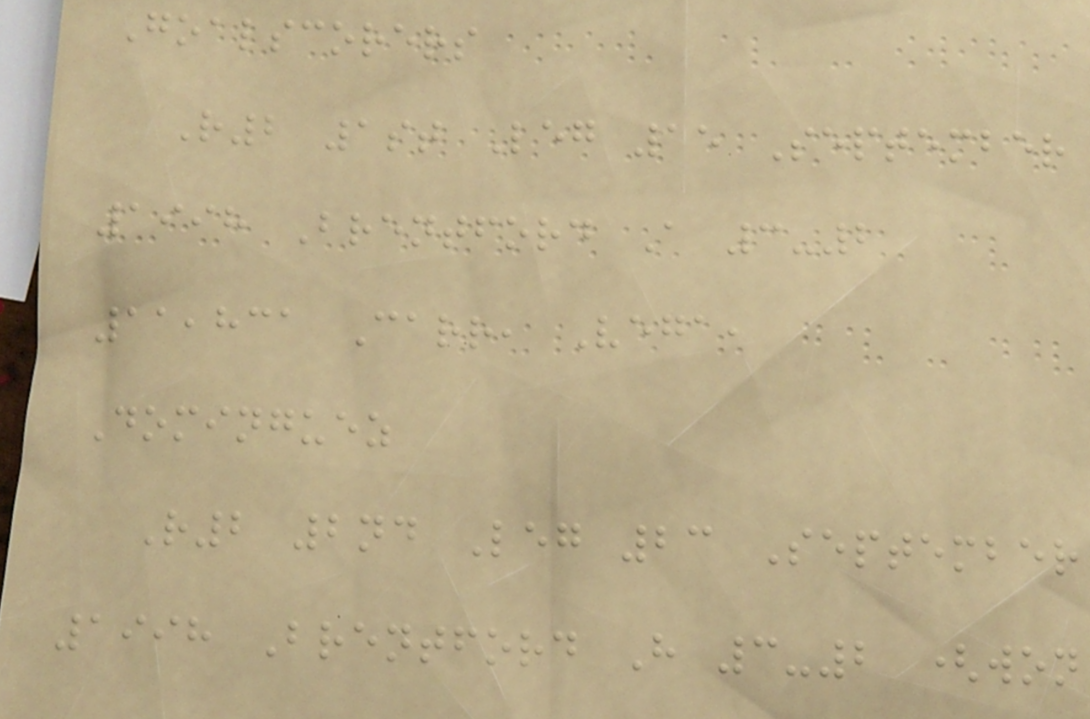Goalscorers
R2 1st Leg 15 September
1998 Brentford A 3-2
11,831 Carr, Vega,
Dominguez
R2 2nd Leg 23 September
1998 Brentford H 3-2 (won
